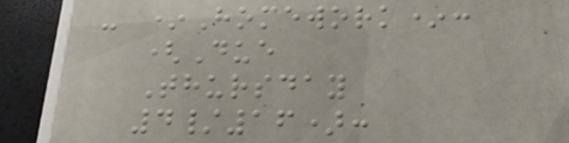- *Homework*:
(Due
Thursday
4/16):
